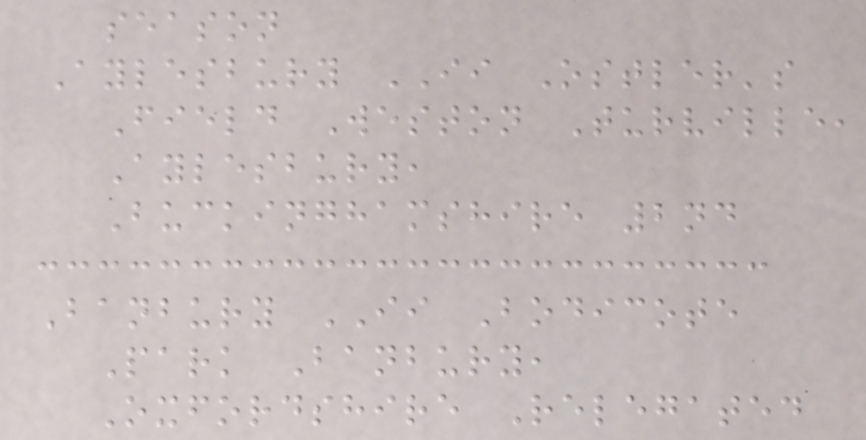season
Aylesbury II Ostler's
Field Weston Turville,
Aylesbury,
Buckinghamshire 2nd
Banbury II Bodicote
Park Banbury,
Oxfordshire Relegated
